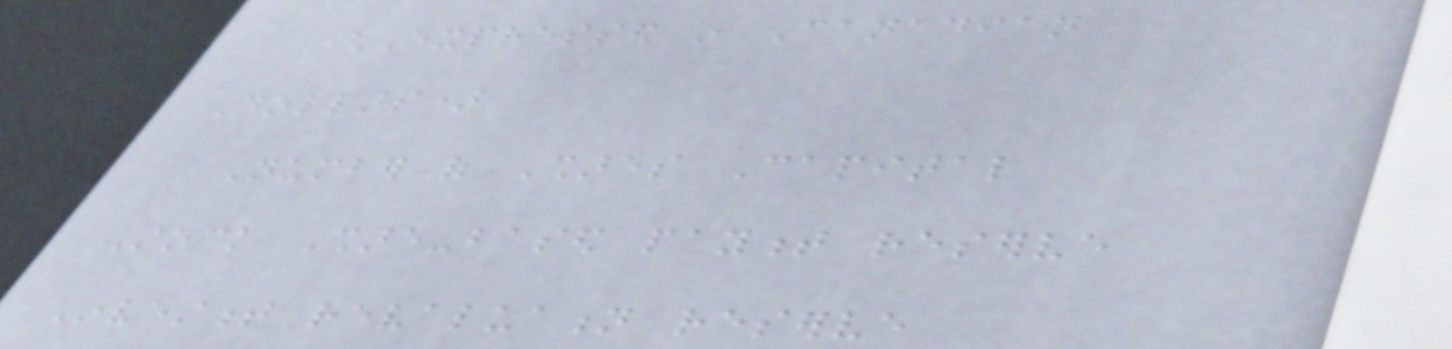(Expressed in Canadian
Dollars)
Number of Shares Capital
Stock Share-based payment reserve
Investment revaluation reserve
